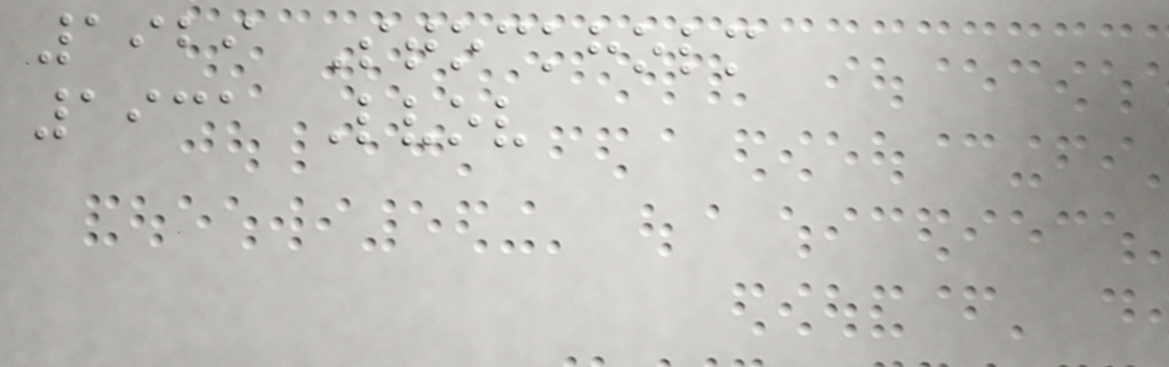1929 Stockholm
1931 Lvov
